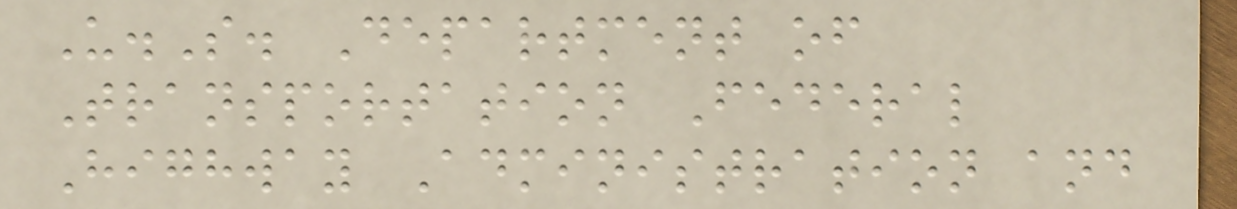U.S. Department of
Transportation Federal
Highway Administration and
